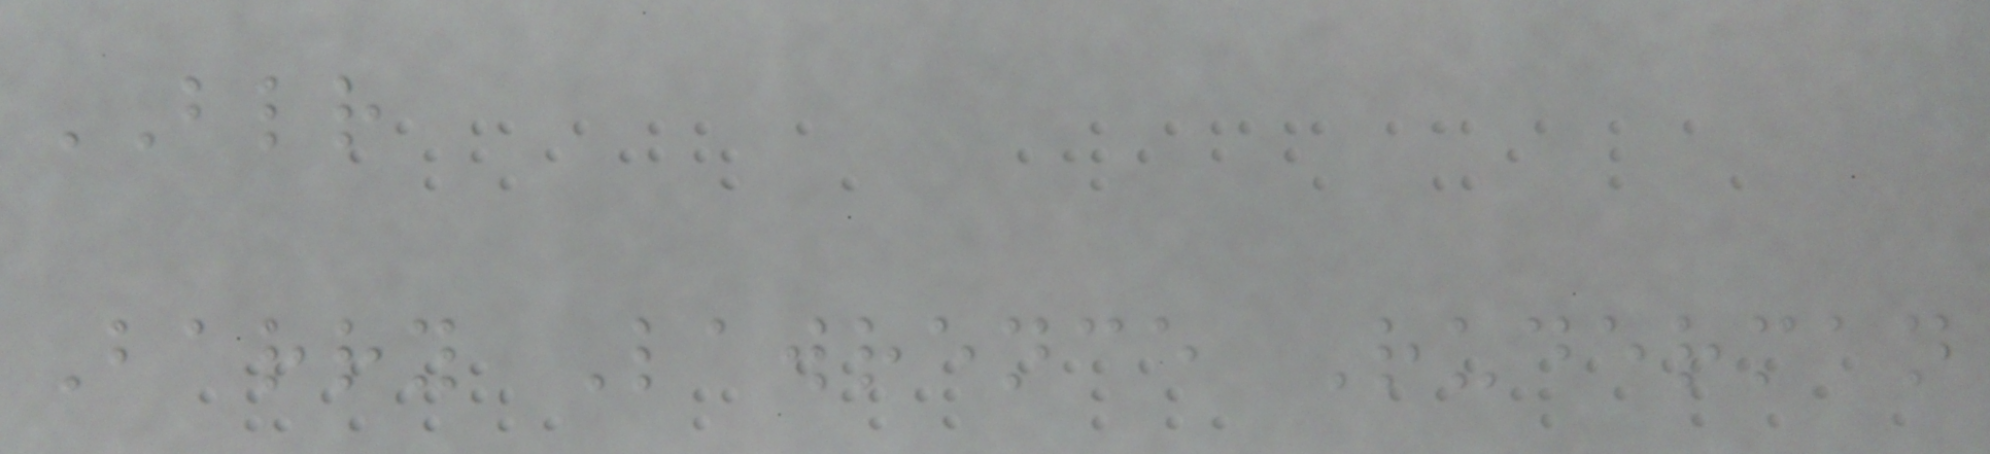BLR
Barry Lawrence Ruderman
